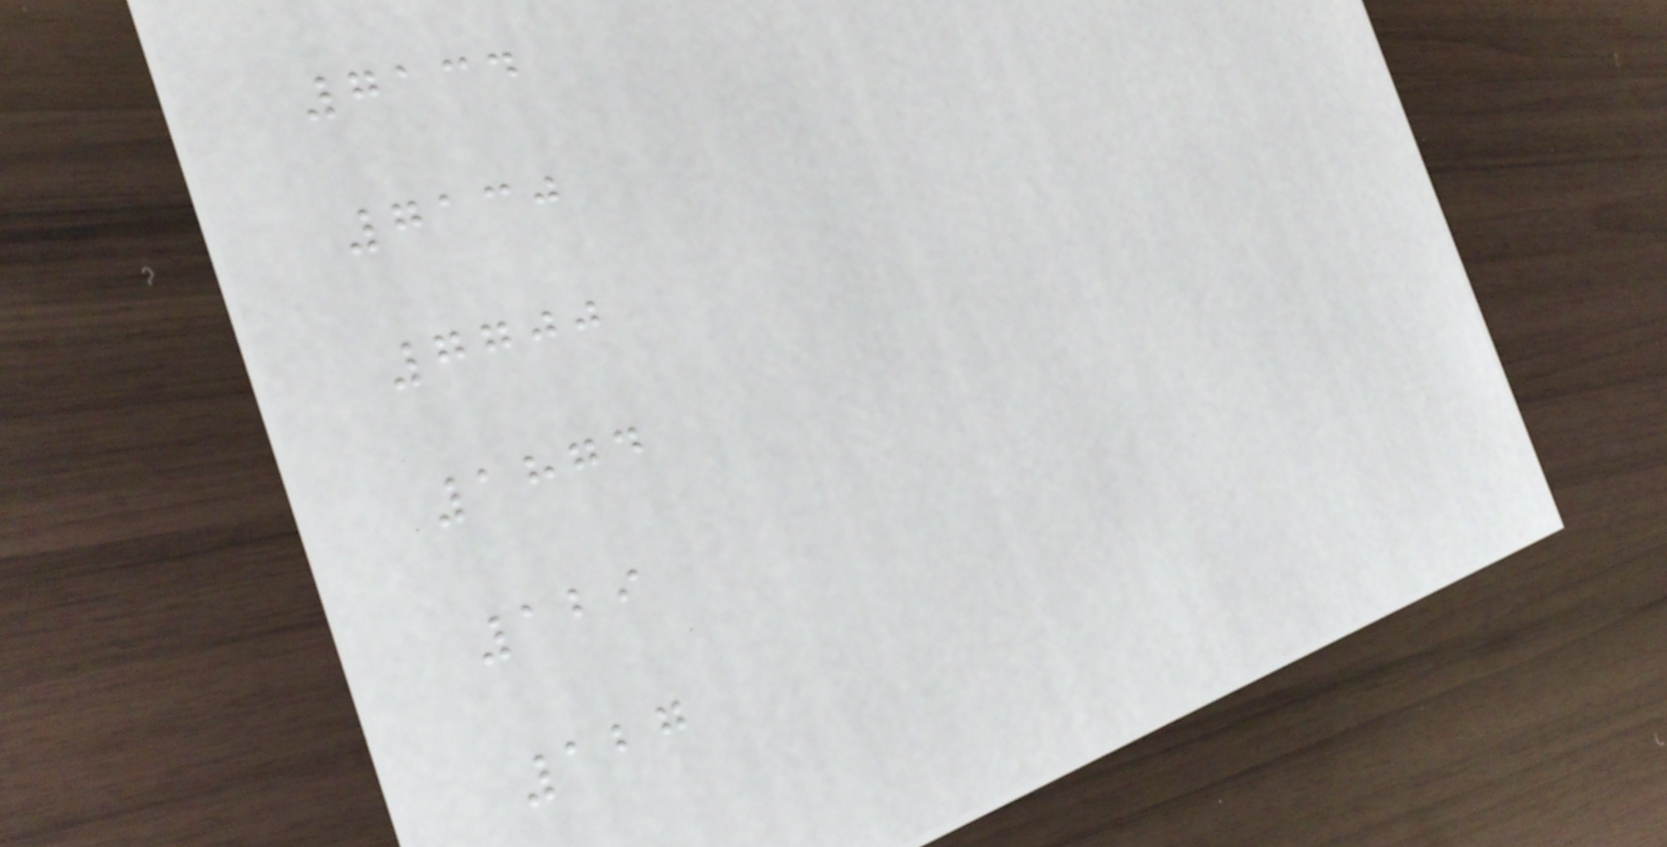7134
7130
7700
1874
129
127
